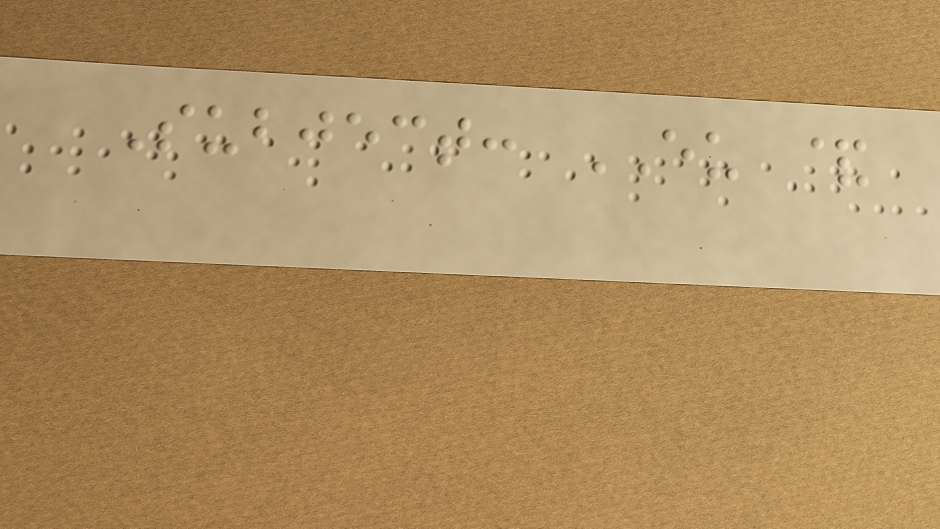Subject: EU &
